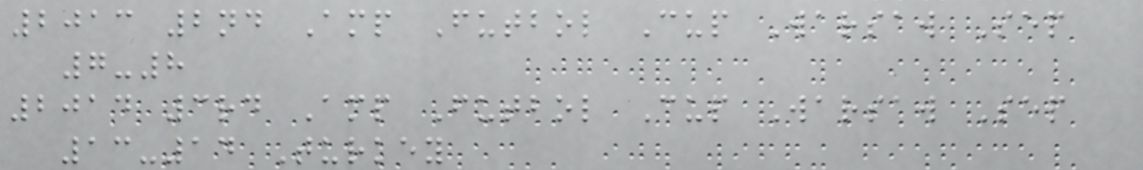2013 2nd Amp Futbol Cup Warsaw Sep
7-8
2014 3rd Amp Futbol Cup Warsaw Sep
13-14 Turkey
